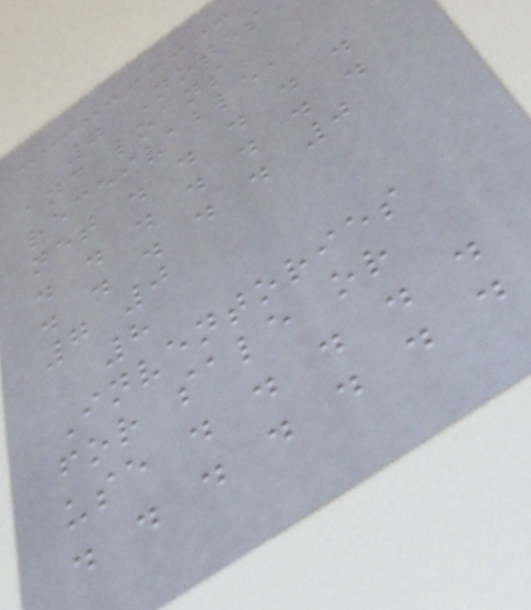7 Notes
and loans
receivable,
net . . . . .
. . . . . . .
. . . . . 0
7 0
8
Inventories
for sale or
use . . . . .
. . . . . . .
